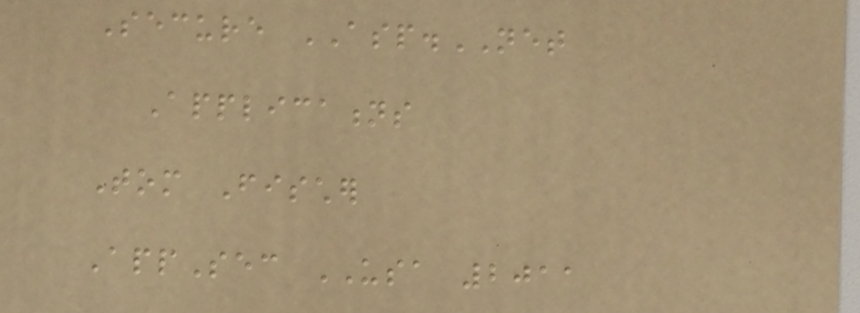Secure ASP.NET
Applications
Tom Fischer
AppSec USA 2011
